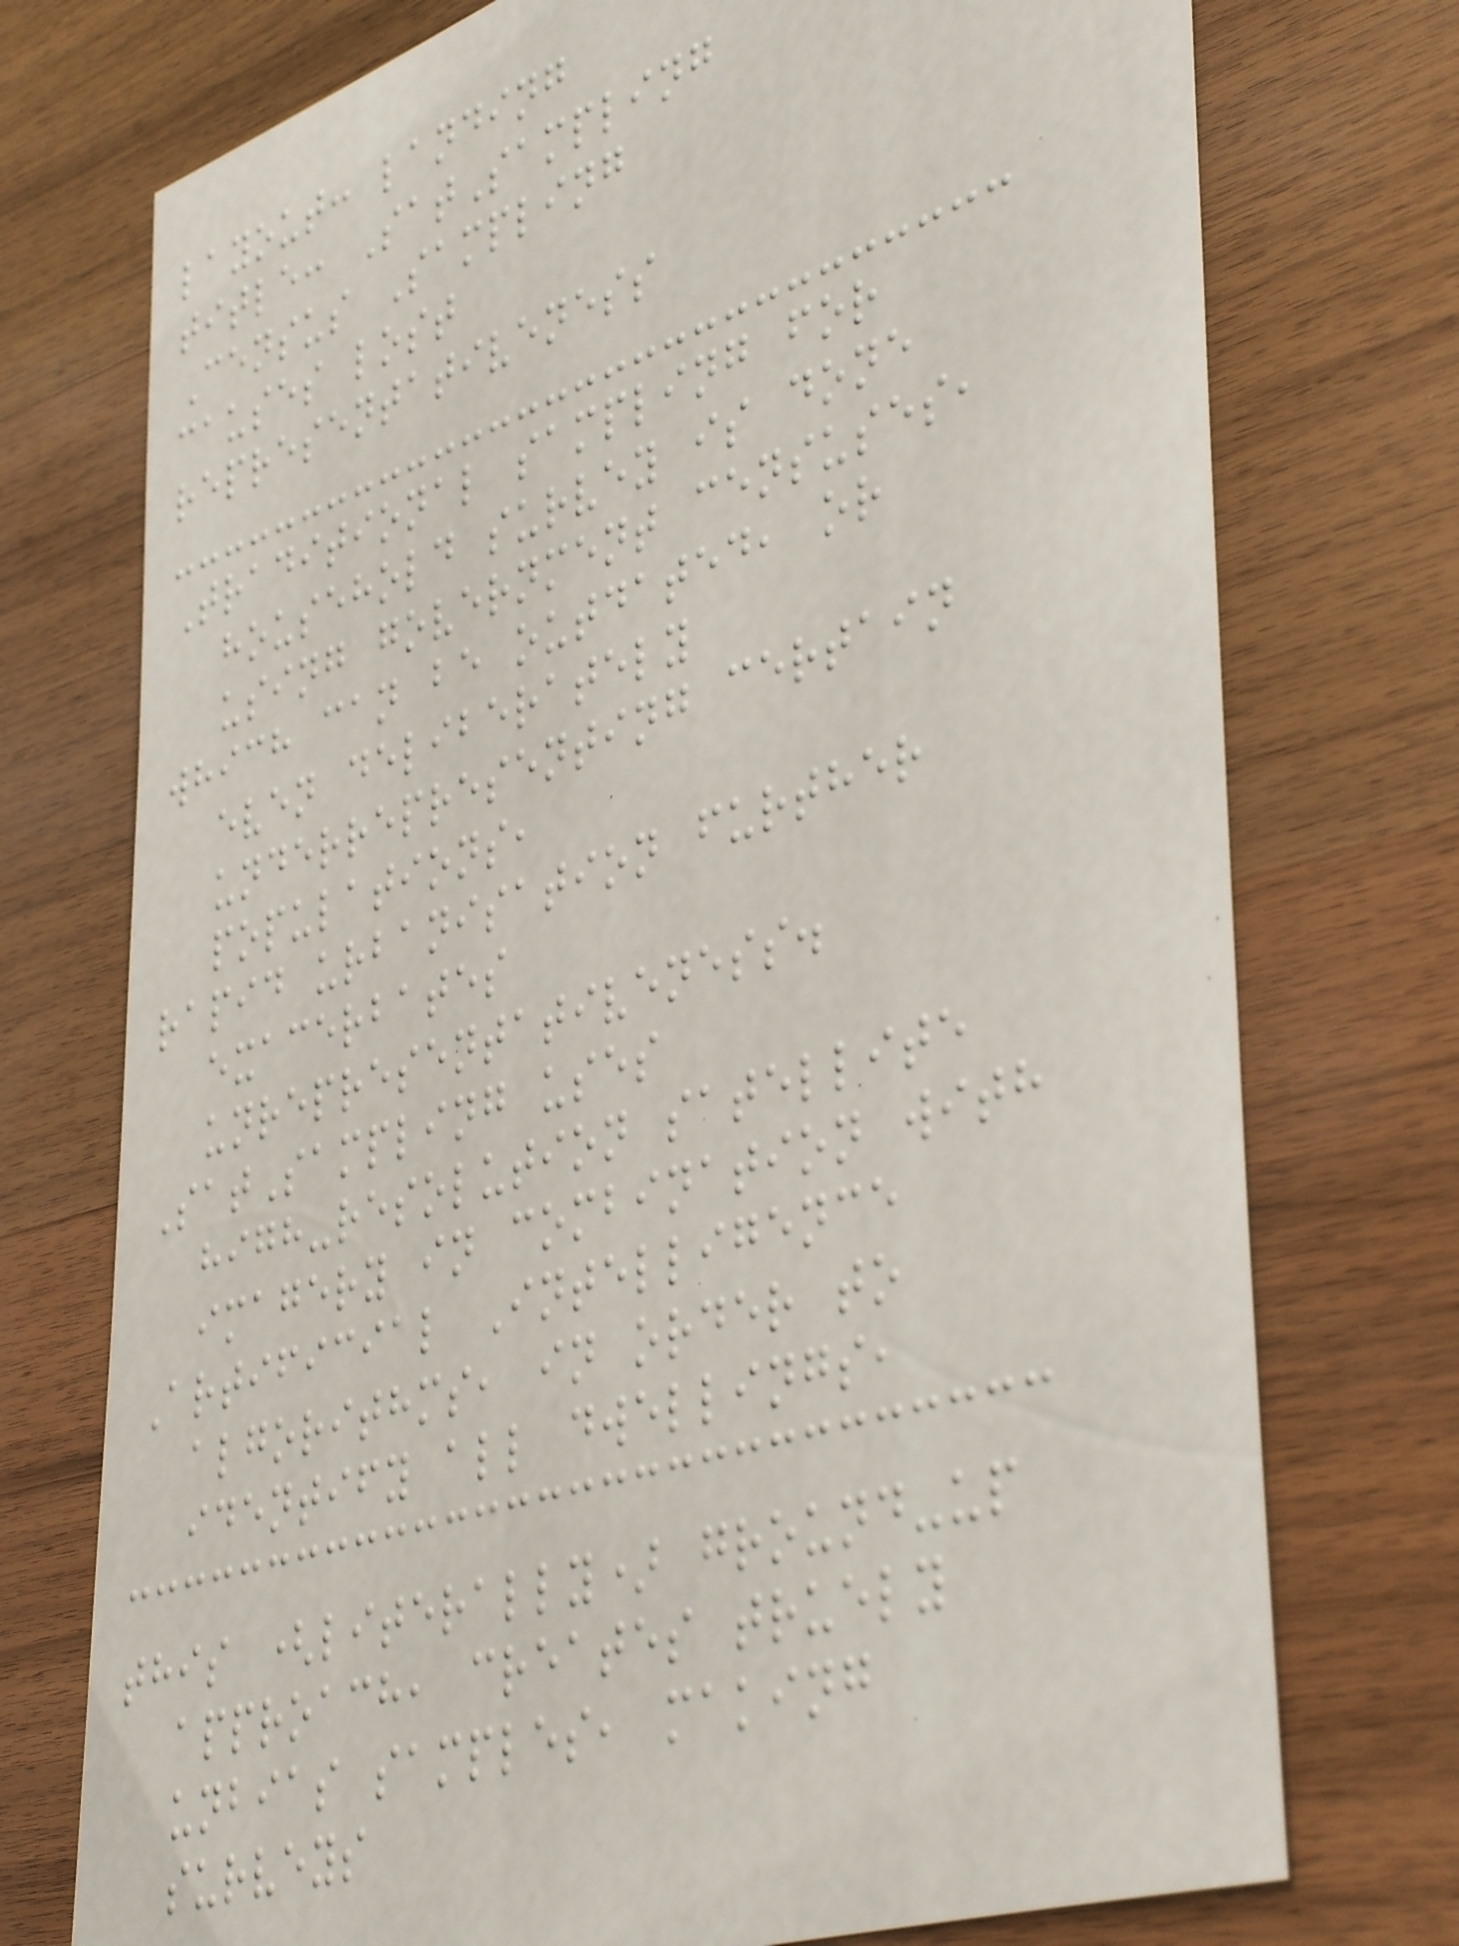layout: landing
title: SatSampling
Census Sampling
causes lost
representativeness
Traditional sampling for
household survey is done
using government censuses,
which can be outdated, or
even deliberately
underrepresenting certain
populations,
rapid urbanisation further
exacerbates
unrepresentativeness.
SatSampling uses
high-resolution satellite
imagery in combination with
Artificial Intelligence
algorithms, in order to
identify all dwellings,
this (literally) ground-up
approach, creates truely
unbias samples, making
surveys
